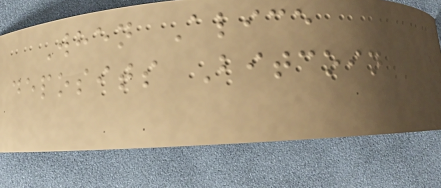When Alice
deposits Bitcoin
